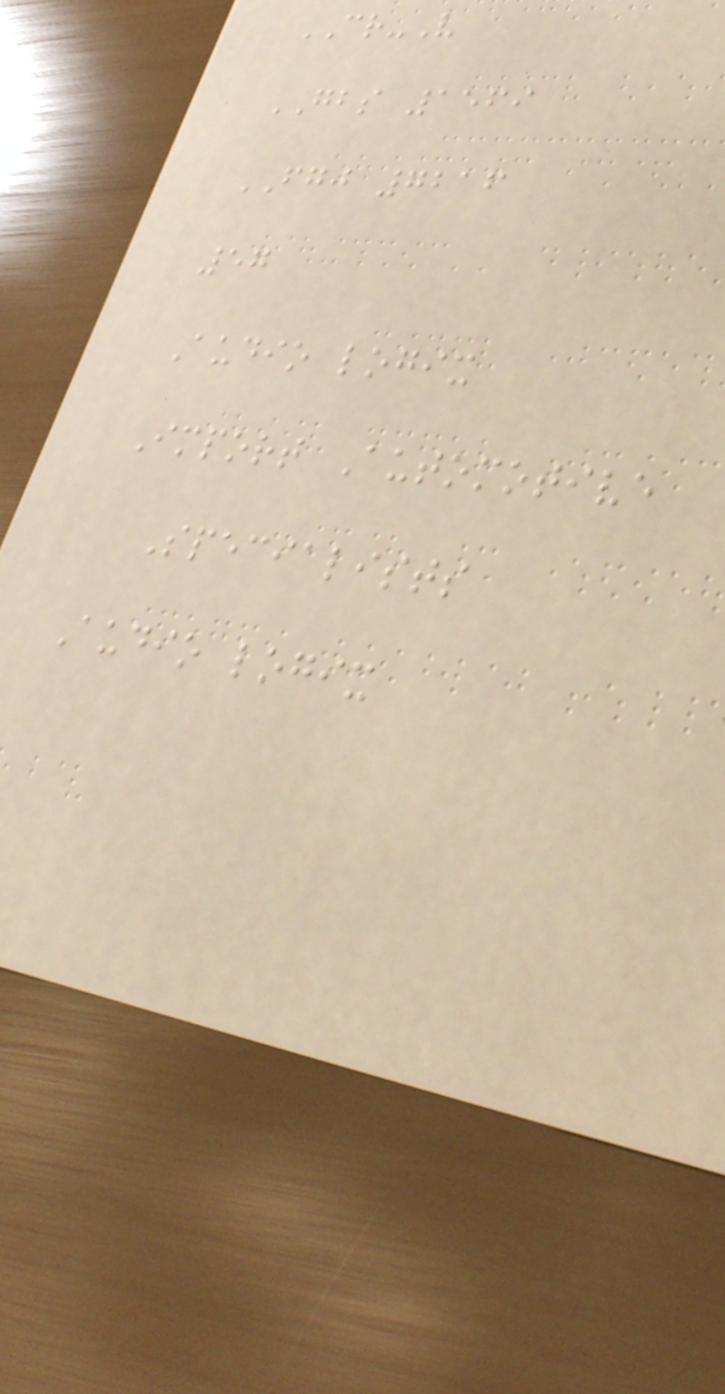CR-V
GBS 1569
FGJ 7216
57
Audio logix
Import Automotive
Specialists
Audio logix
